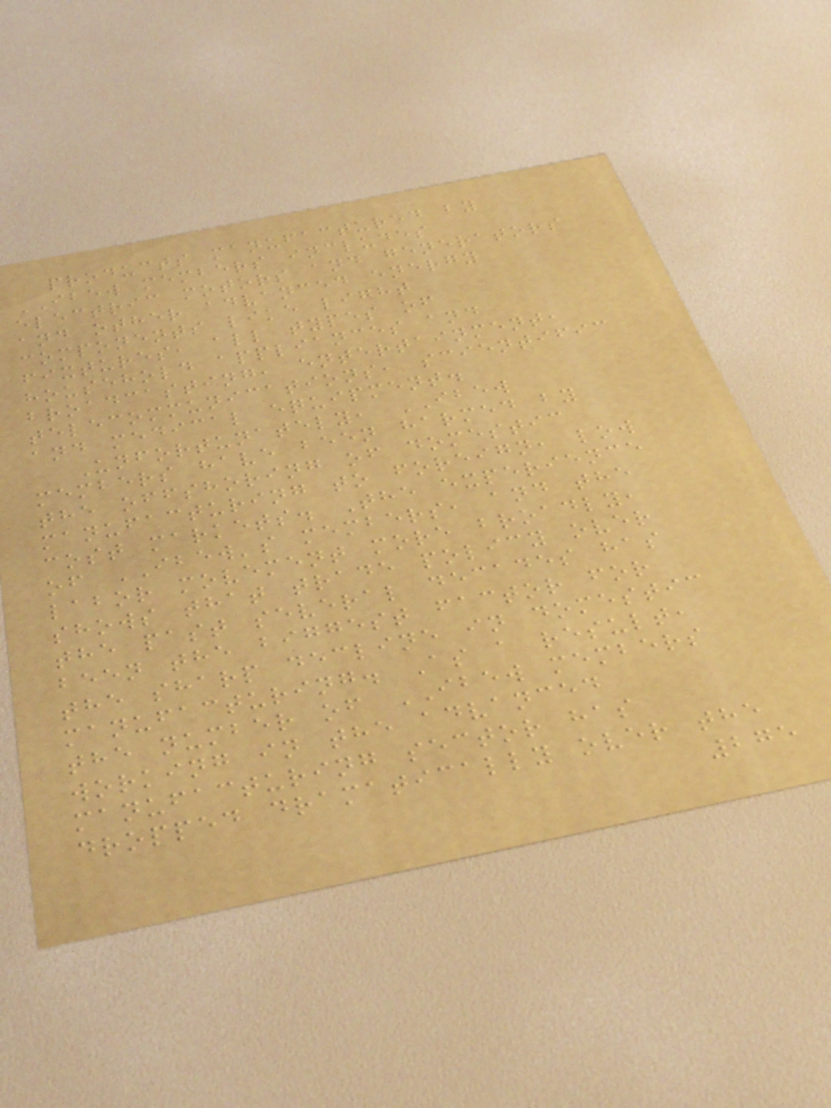products manufactured by
IBEW members includes
electric motors and generators
and other advanced energy
components like light
fixtures, all types of
household appliances and
broadcasting, entertainment,
telecommunications, scientific
and medical equipment.
Unfortunately, IBEW
members have been harmed by
the offshoring of domestic
manufacturing to foreign, low
cost markets. The experience
of IBEW's members, and the
labor movement more broadly,
shows that trade policy over
the past several decades has
been the biggest factor for
the sharp decline in domestic
manufacturing. As a result,
the number of IBEW members
working in the advanced
manufacturing sector has
dropped dramatically over the
275
